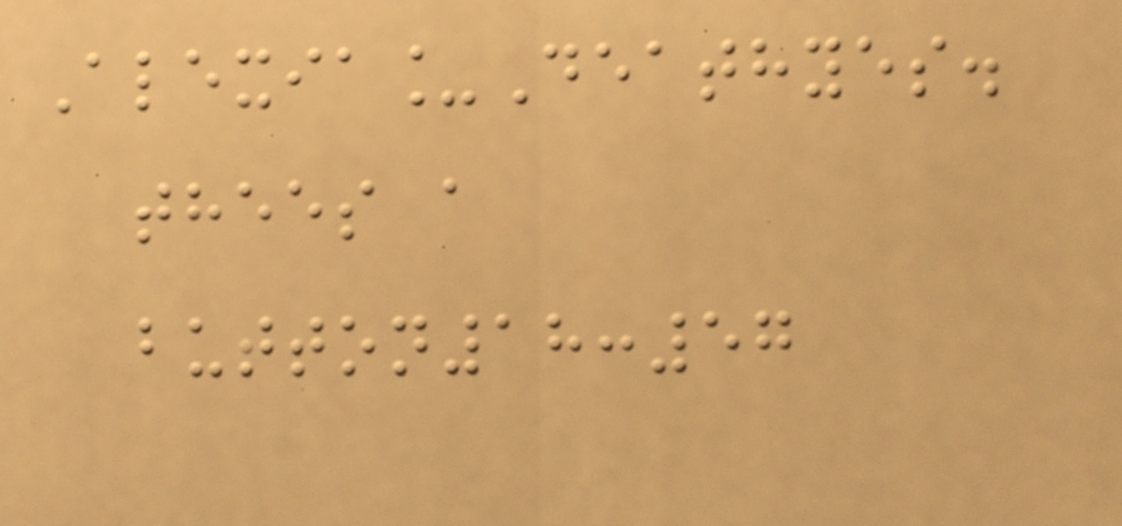Alexia_Deathyes.
thees a
button18:57
